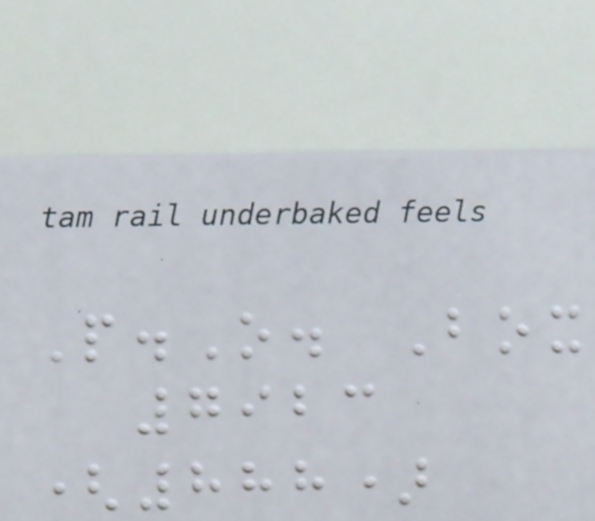P.O. Box
7923
(888)
